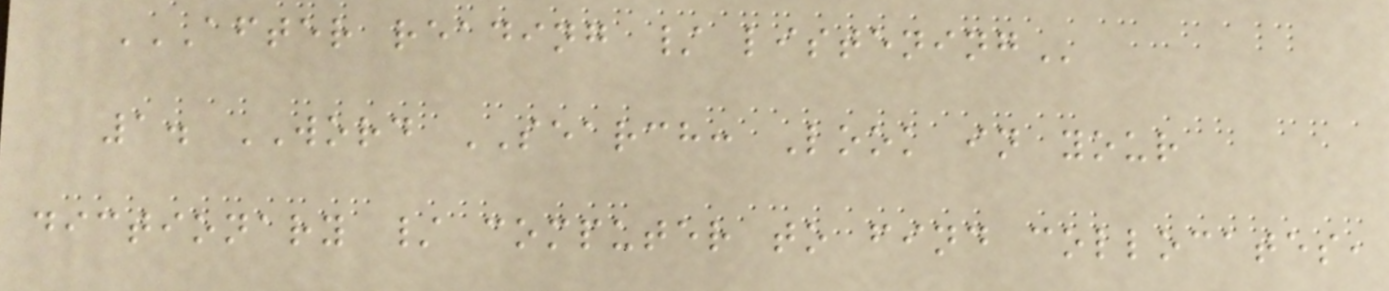AFTER READING / LISTENING
1. WORD SEARCH: Look in your
dictionary / computer to find collocates,
